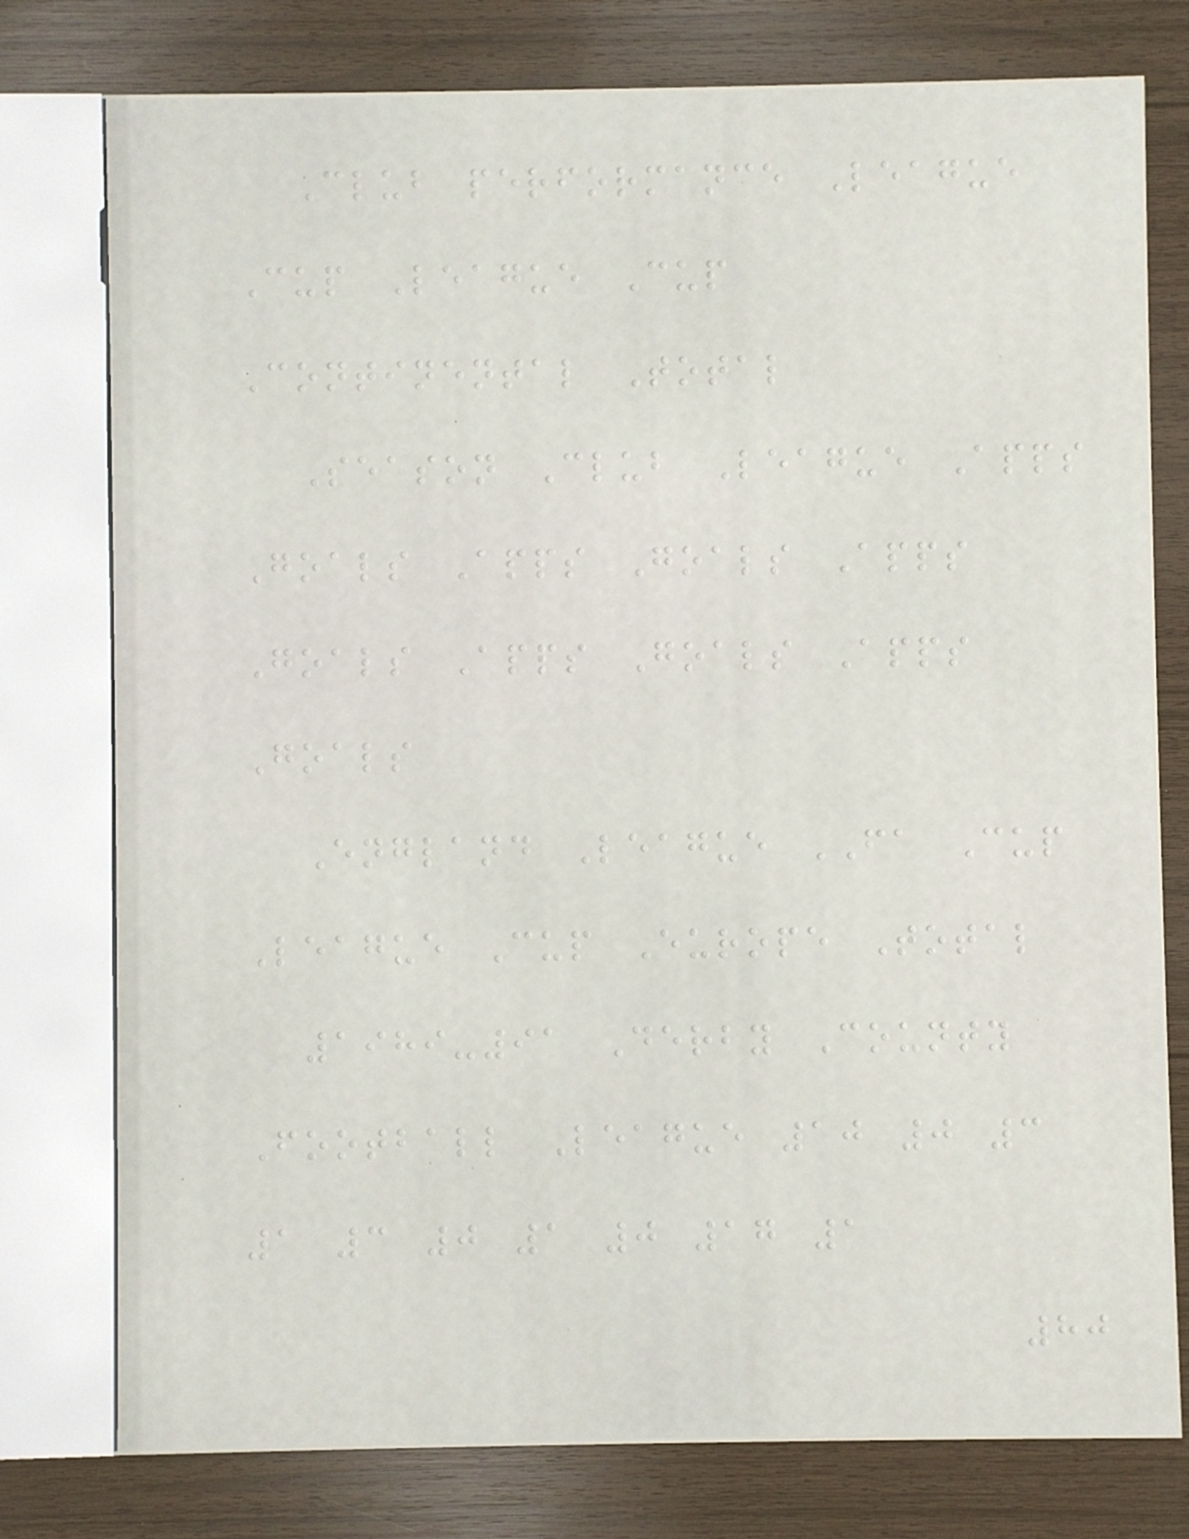Club performance League
Cup League Cup
Continental Total
Season Club League Apps
Goals Apps Goals Apps
Goals Apps Goals Apps
Goals
England League FA Cup
League Cup Europe Total
1989-91 Derby County
Football League 10 0 3
1 3 0 1 0 17 1
80
